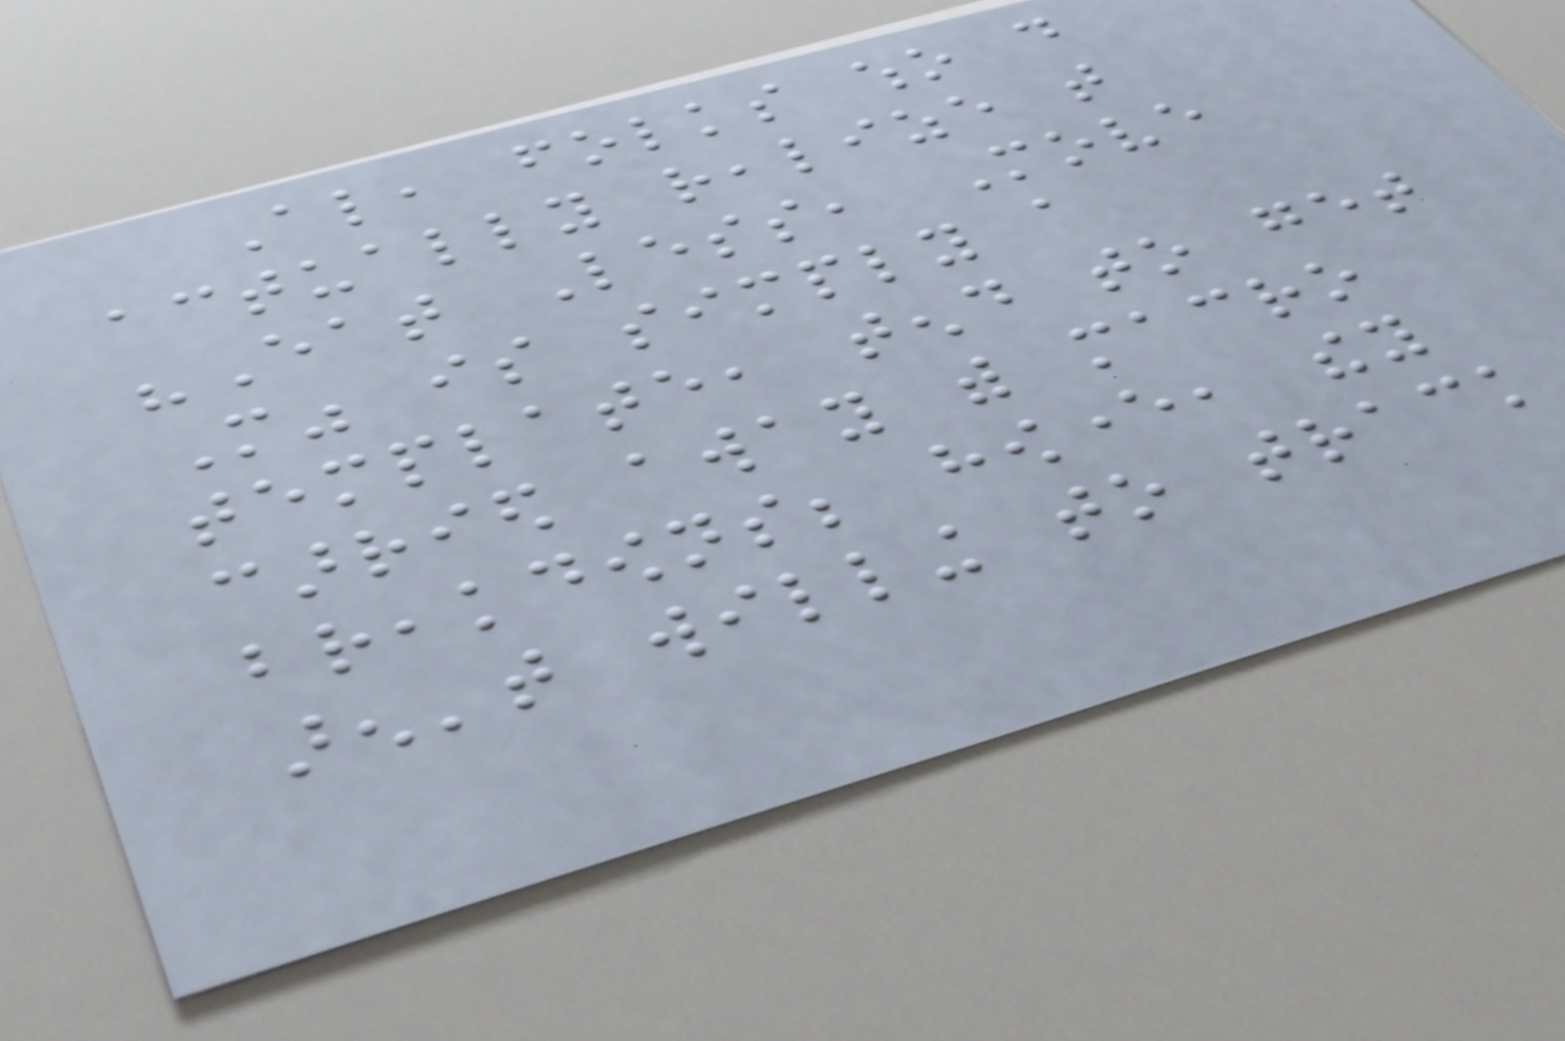Also, folks who do
actually realize that
"Eat Less, Move
More" is simply a
template, tend to get
carried away with macro
breakdowns; however, they
aren't willing to track
